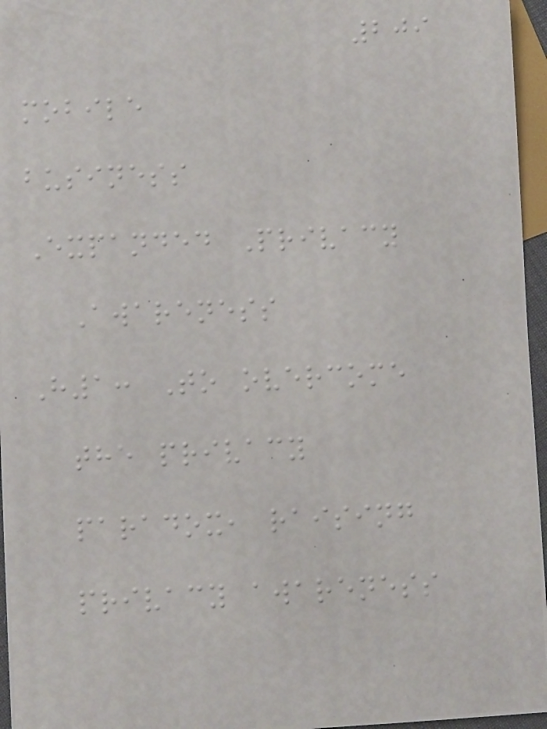209
mobile
business
Expanded Privacy
Awareness
H1: To overcome
the privacy
paradox, raising
privacy awareness
